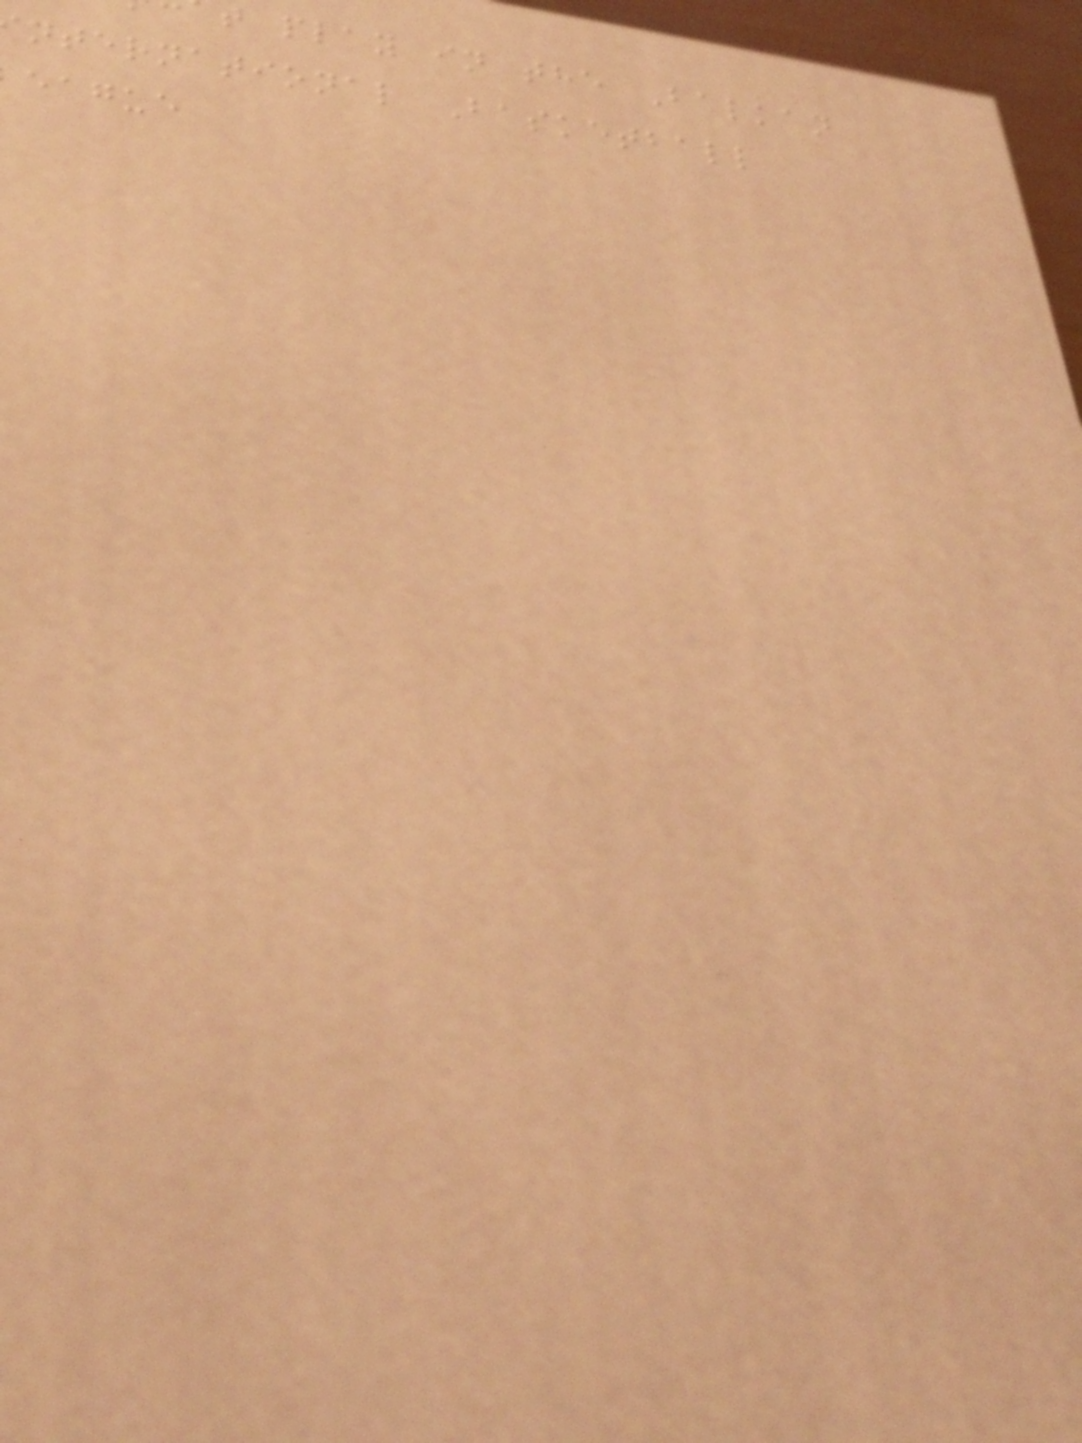t play in the Balkan
nternational Basketball
eague
